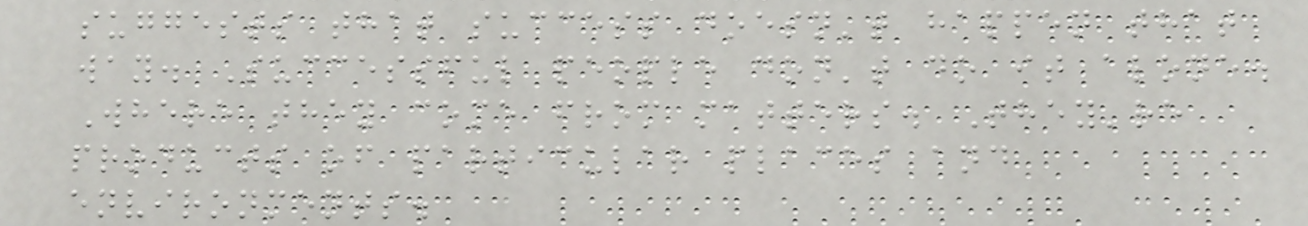suggests that success doesn't happen that
way. Successful people don't do it alone.
Where they come from matters. They're
products of particular places and
environments.
